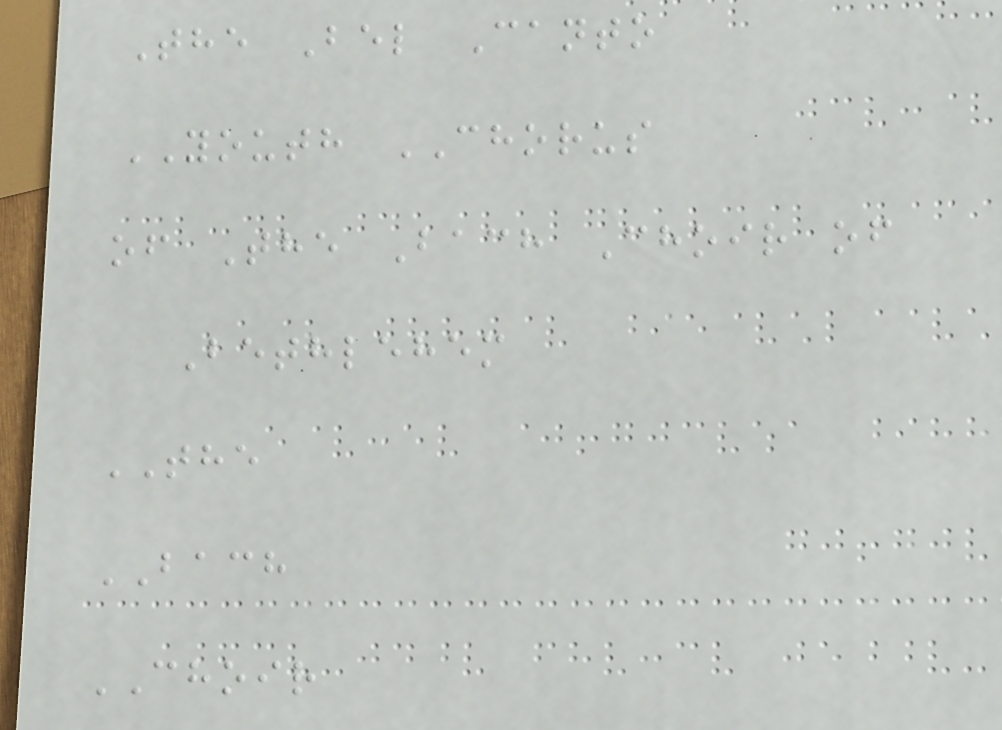The Bel Canto
YOUTH CHORUS
of The Bach Choir of
Bethlehem
THE
BACH
CHOIR
